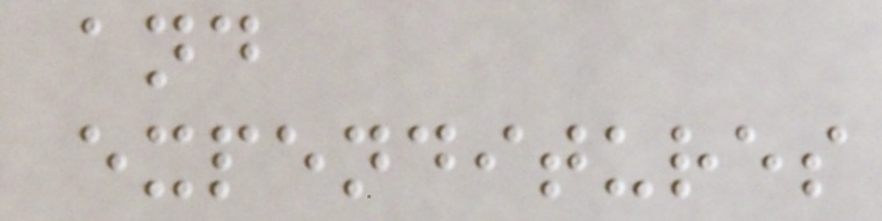and
expenditures
